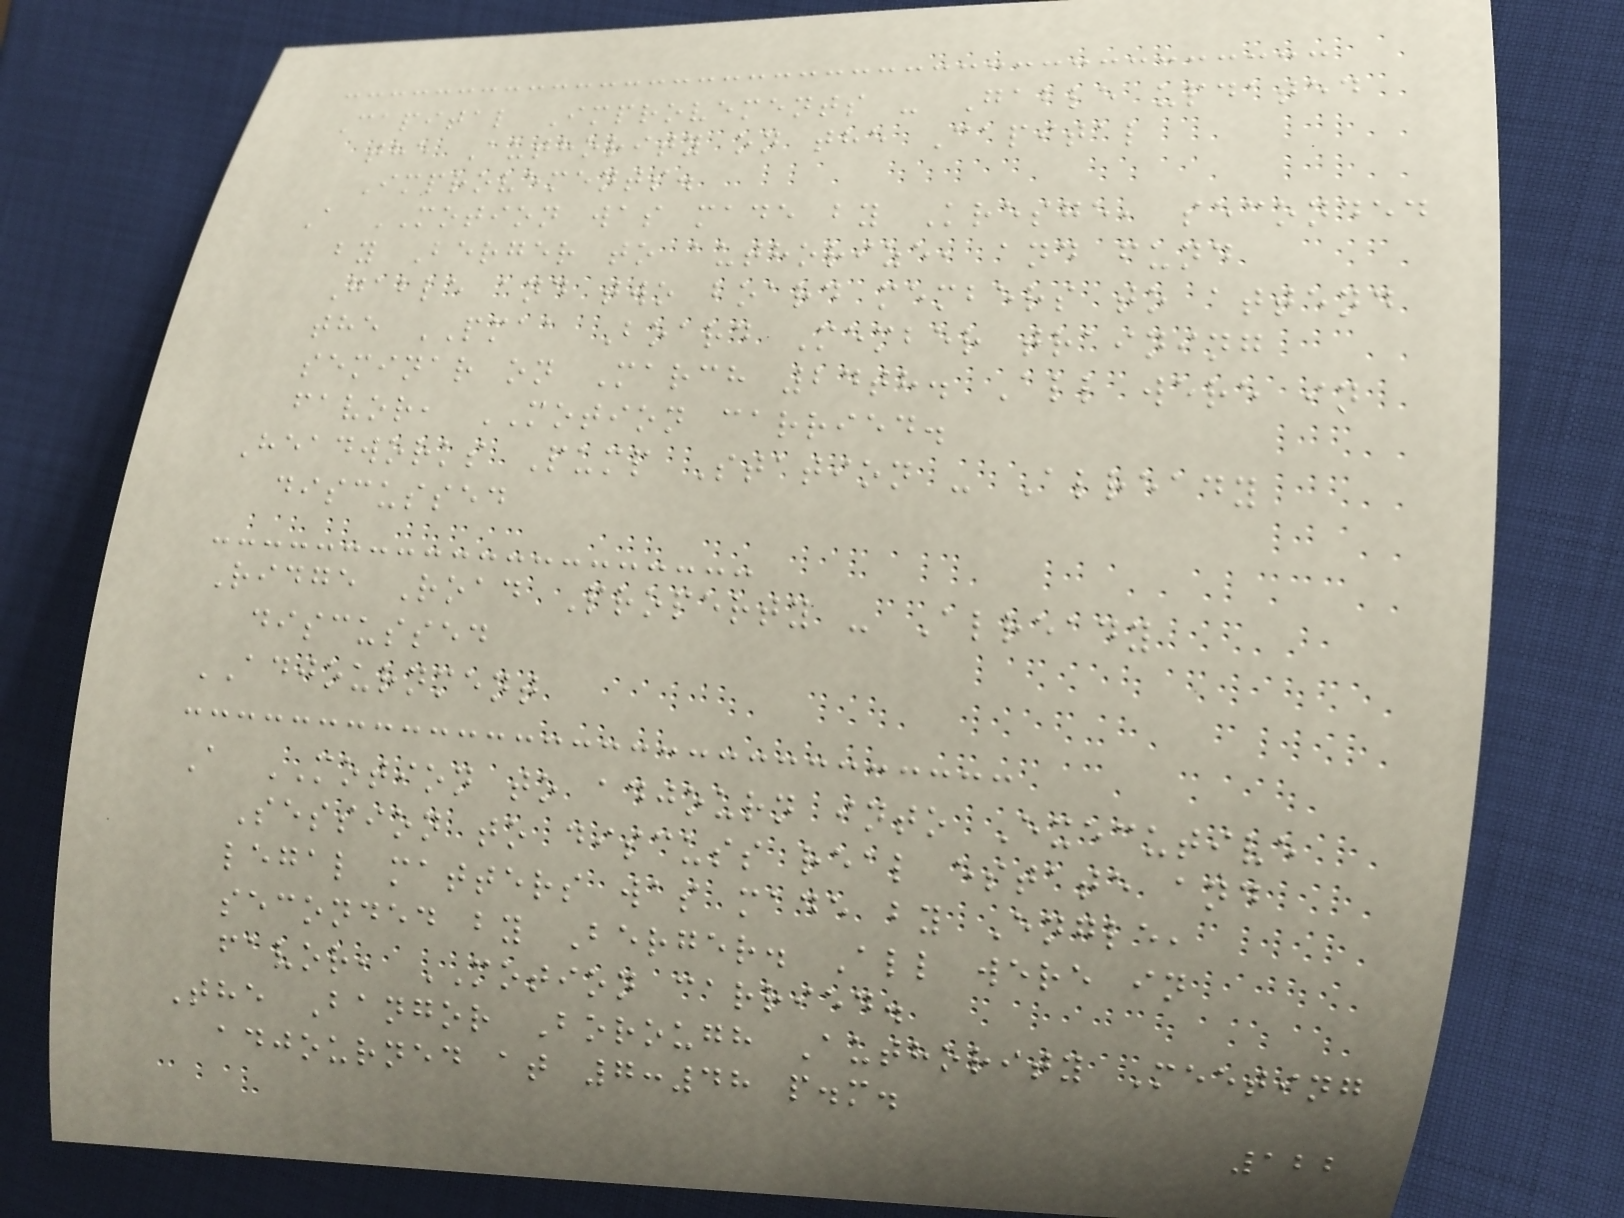Capital Improvements - Gable updated
the Authority on the Capital
Improvements.
A MOTION was made by Kresge, seconded
by Berger to authorize, and fund
Gable and two board members to attend
the PMAA Board Member training
seminar on March 24th. All were in
favor, MOTION carried.
Headworks Pump Station - Already
discussed
Ridge Road Property - Already
discussed
ADJOURNMENT
A MOTION to adjourn into Executive
Session to discuss real estate and
legal matters was made by Engle,
seconded by Berger. All were in
favor, MOTION carried.
The Bangor Borough Authority Meeting
adjourned at 7:48 p.m.
122
